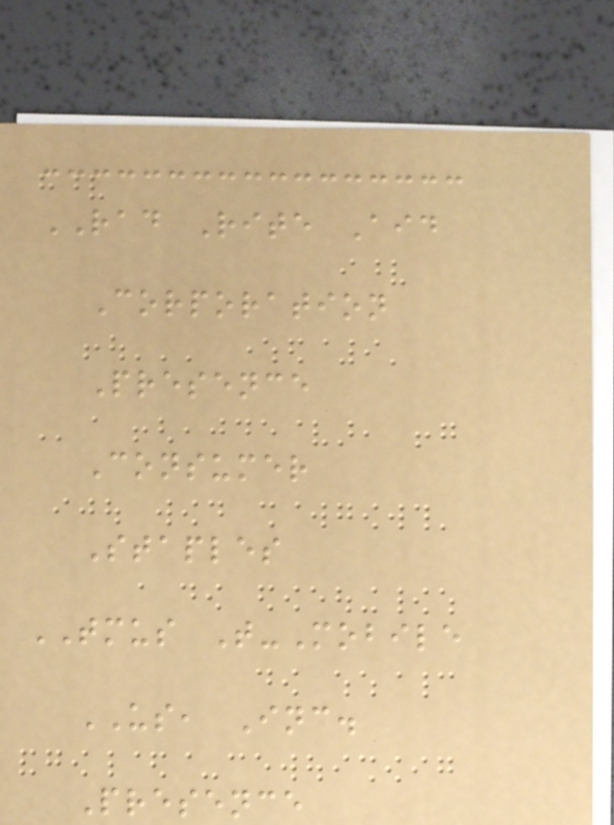RAD Rite Aid
Corporation
Presence
Consumer
Staples
TMUS T-Mobile
US, Inc.
Presence
